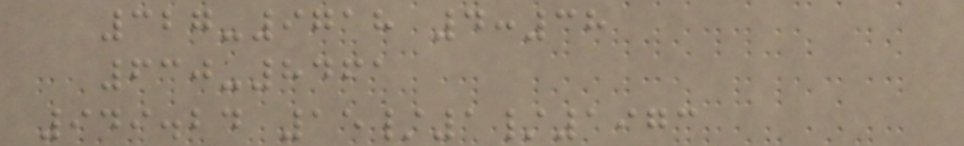327-9718 4:38
630-8461
949.24 15/1/1973
